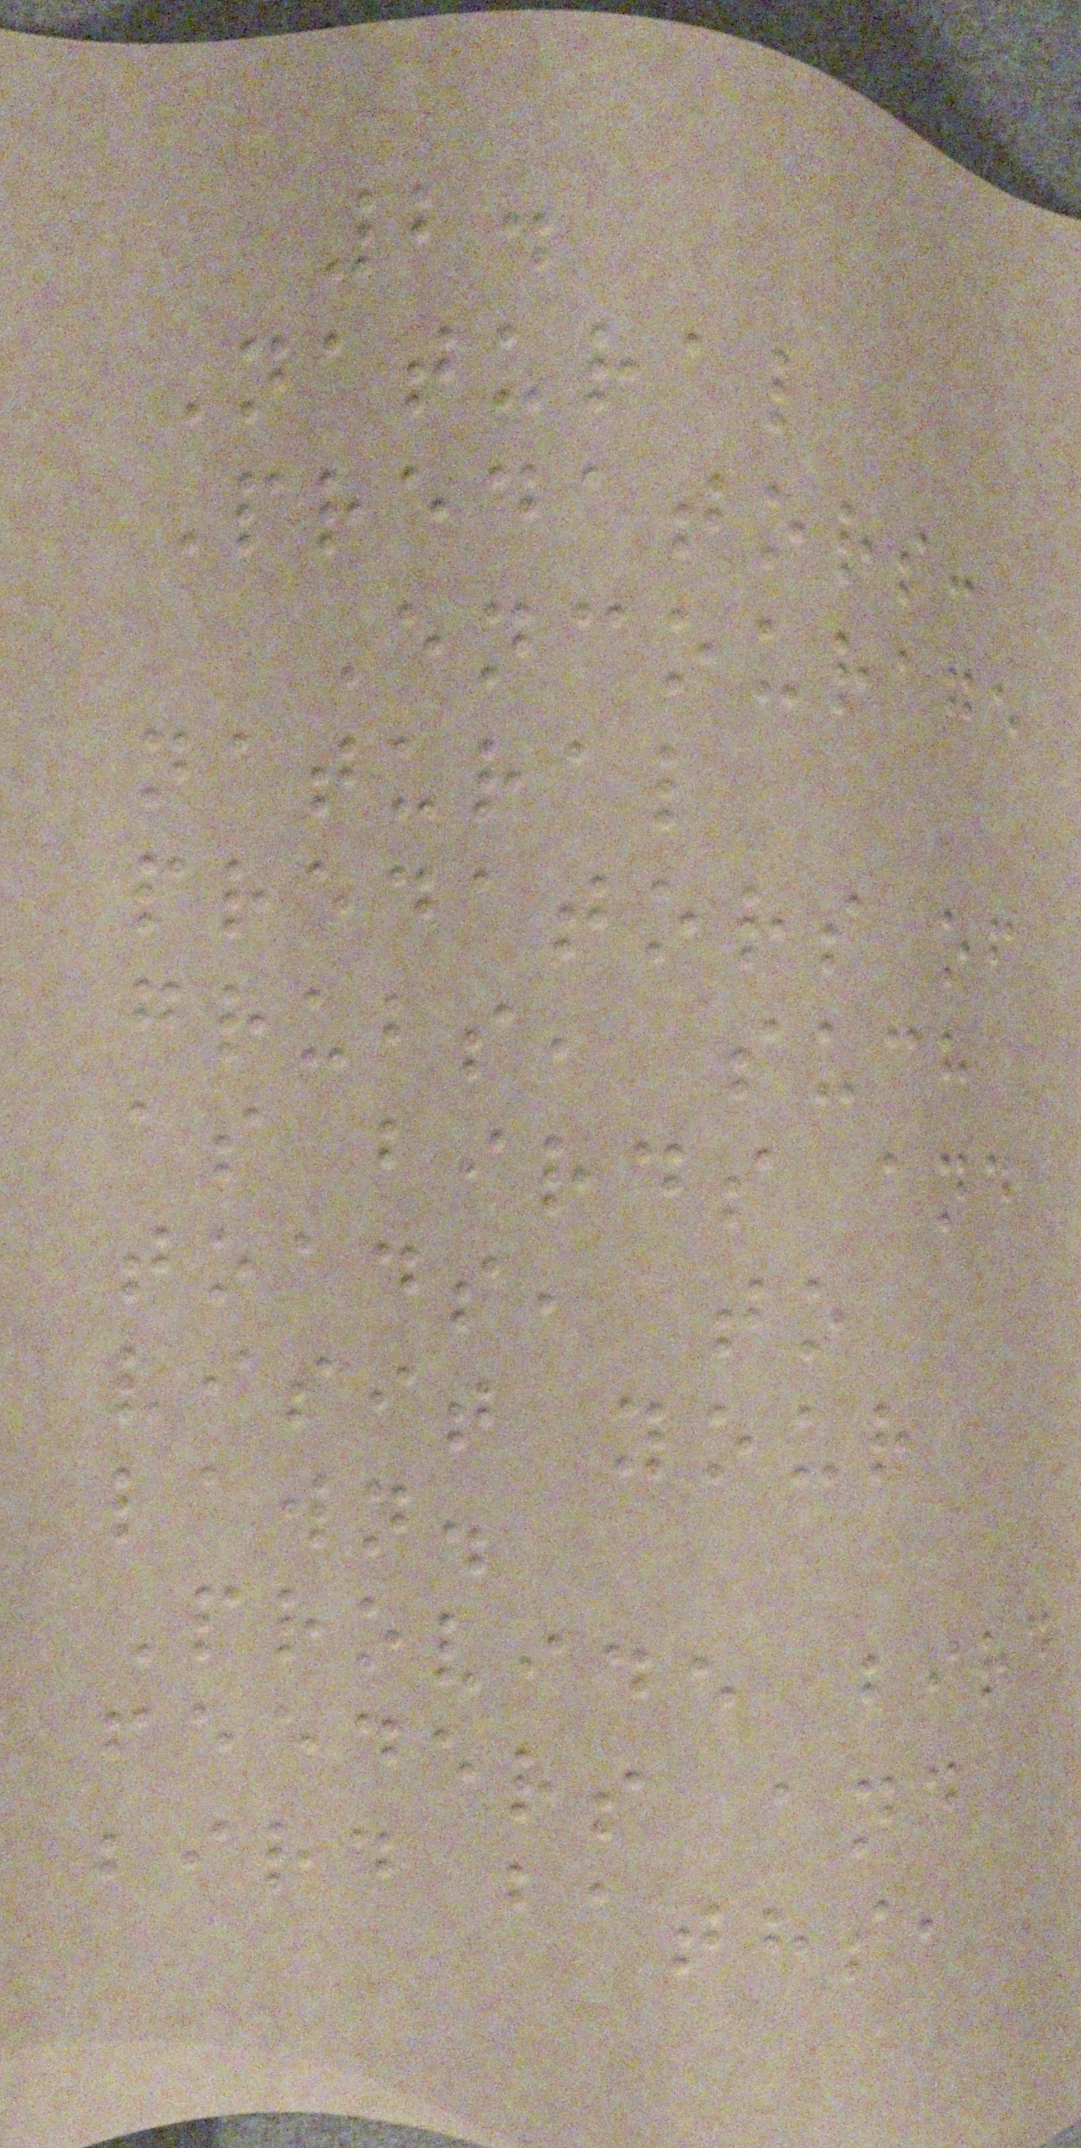2.
Natural
Predators:
Encourage
natural
predators of
grubs, such
as birds and
toads, to
visit your
lawn.
Provide bird
feeders and
bird baths,
